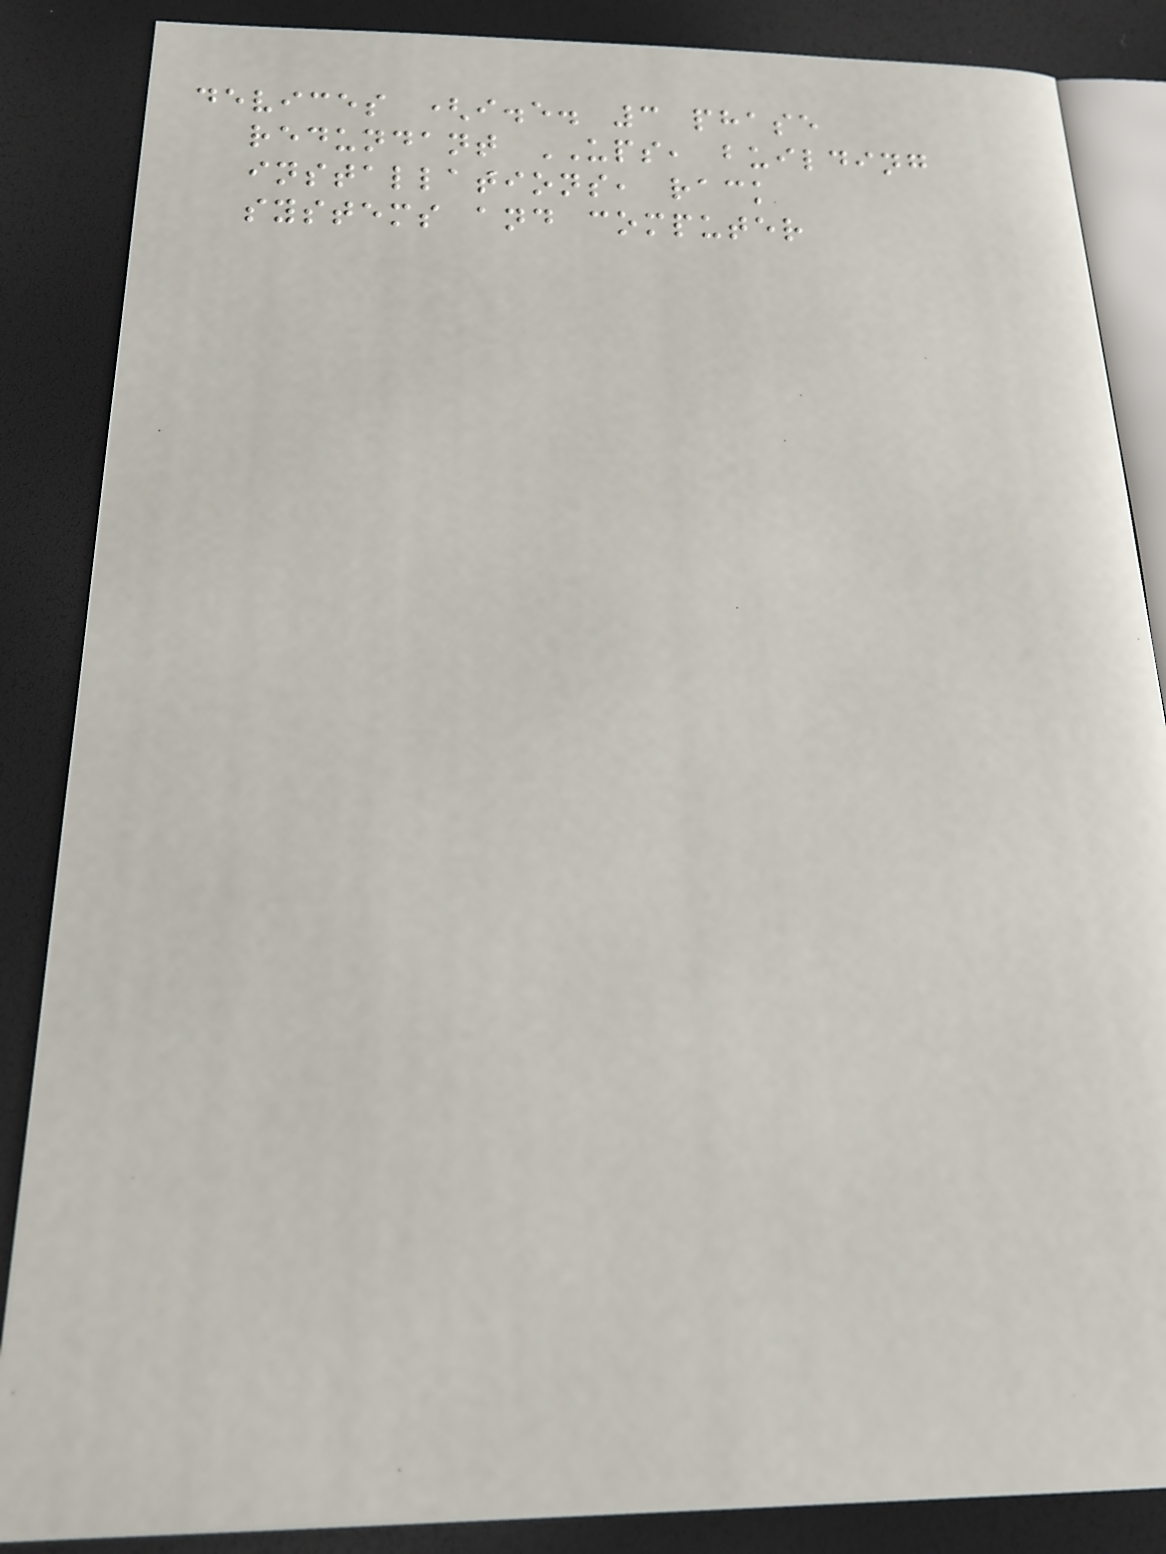devices (i.e. 3 phase
redundant UPS, building
installations, rack
systems and computer
